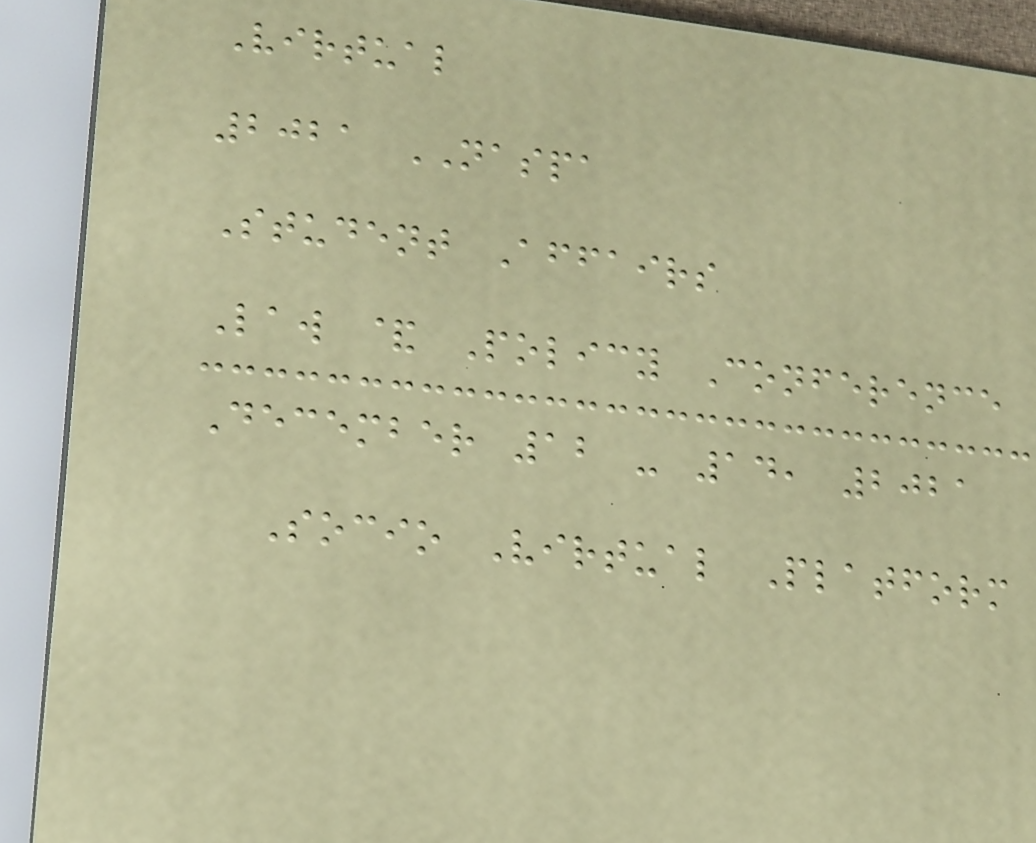Virtual
2021 NASPA
Student Affairs
Law & Policy Conference
December 12 - 14, 2021
Socio Virtual Platform
